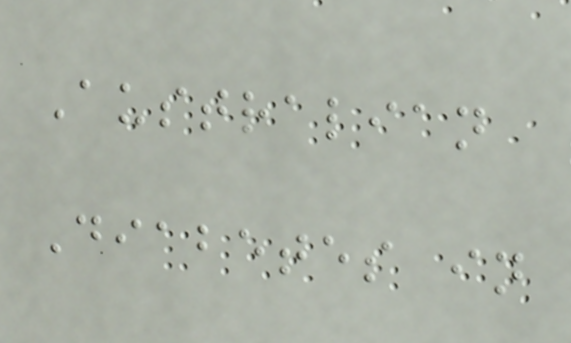Australian
Diabetes in
